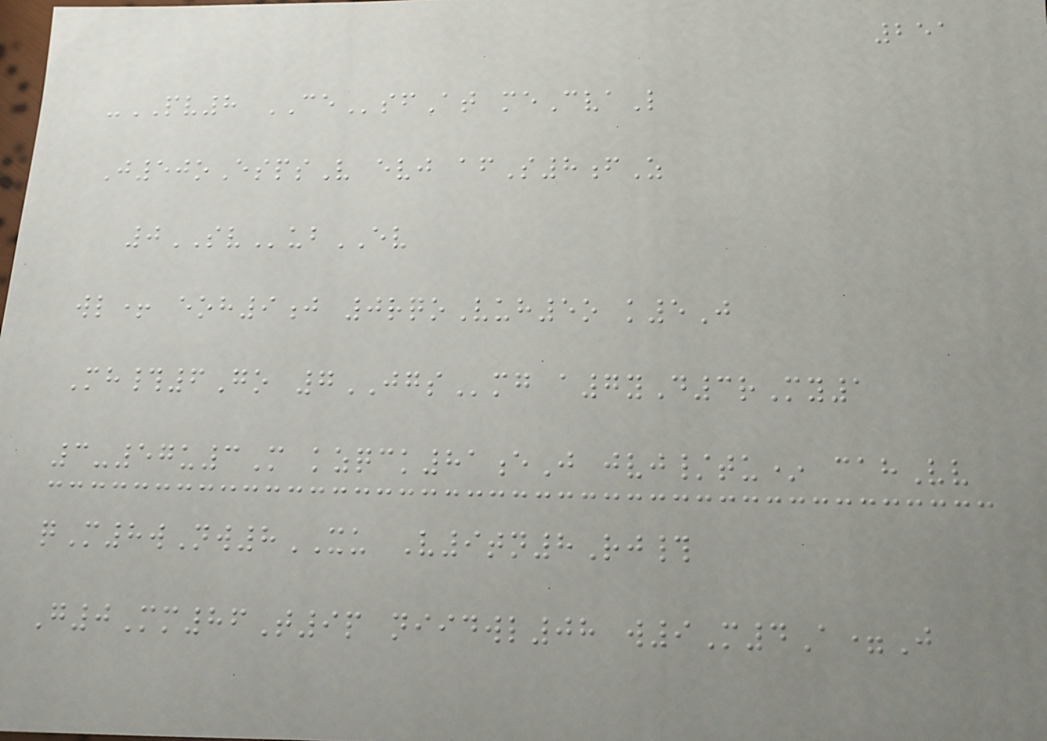251
-PV8 CEsfAt meCvaL
J50oEspsV evj afS8fZ
0SVubEV
wl+ eoh9j 0rqoVuh5o k5J
Mh#6Go 7JGSmg a7yD3rMy1
3-57u3M kzqck81eJ jvj/tu* cahVv
qM8wNw8XU V9tn8Rj#
G0Mm86T9p niidwl08 w9M4A=J
